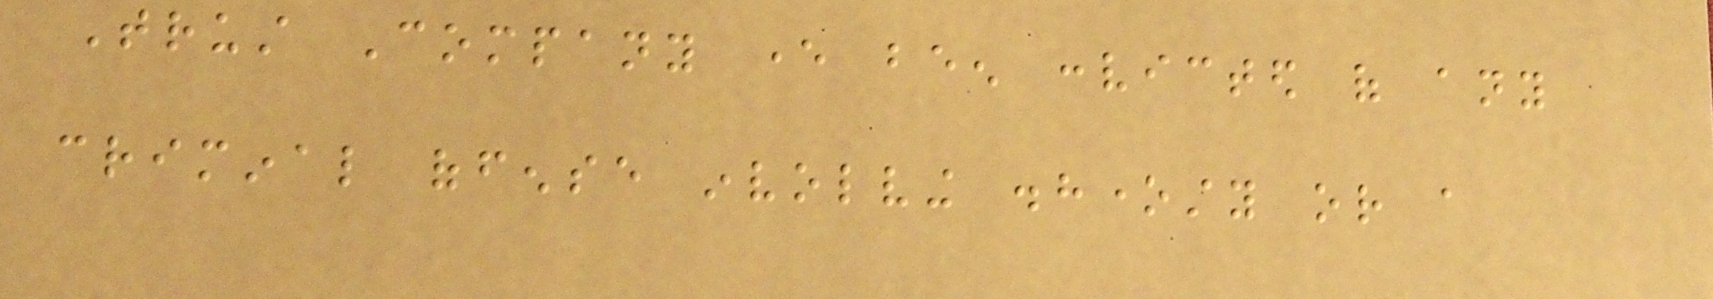Trust Company ever been convicted of any
criminal offense involving dishonesty or a
